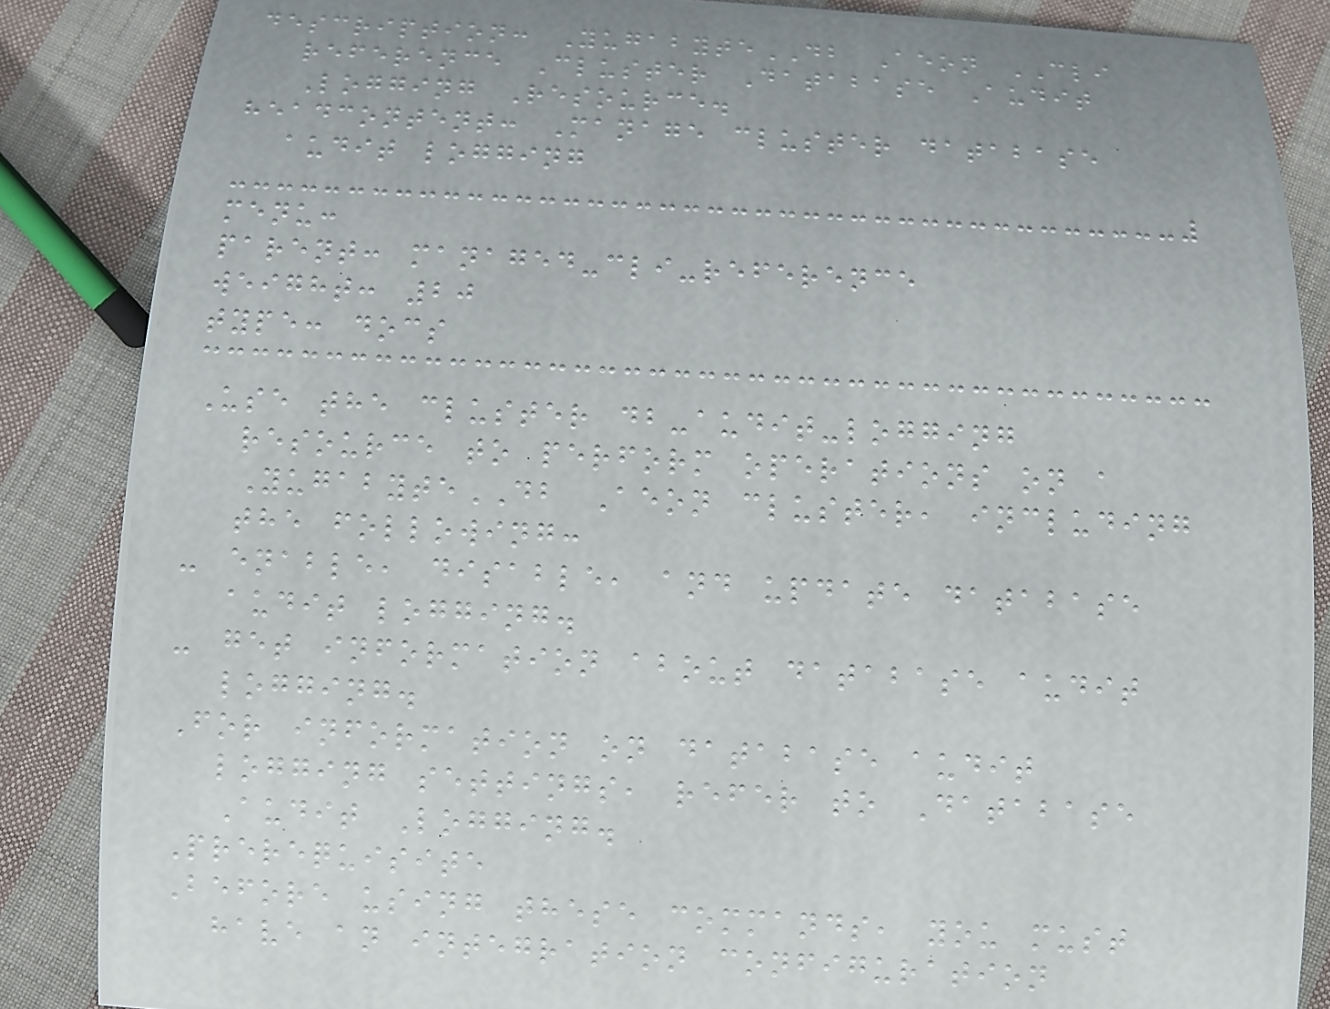description: YugabyteDB Aeon CLI
reference Cluster Database Audit
Logging Resource.
headcontent: Manage cluster database
audit logging
menu:
parent: managed-cli-reference
weight: 20
type: docs
Use the cluster db-audit-logging
resource to perform operations on a
YugabyteDB Aeon cluster, including
the following:
- enable, disable, and update database
audit logging.
- get information about database audit
logging.
For information on database audit
logging settings, refer to Database
Audit Logging.
Prerequisite
Before using these commands, you must
have an integration configuration
